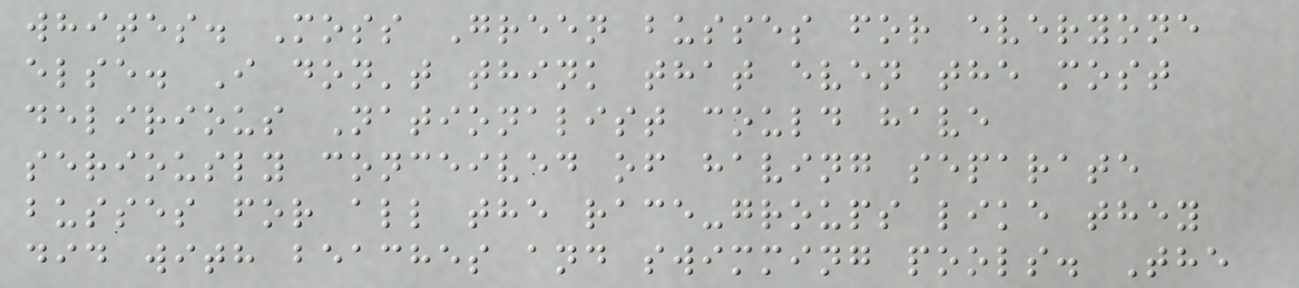whites. Moss Green busses for everyone
else. I don't think that even the most
delirious Nationalist could have
seriously conceived of having separate
busses for all the race-groups like they
did with beaches and swimming pools. The
